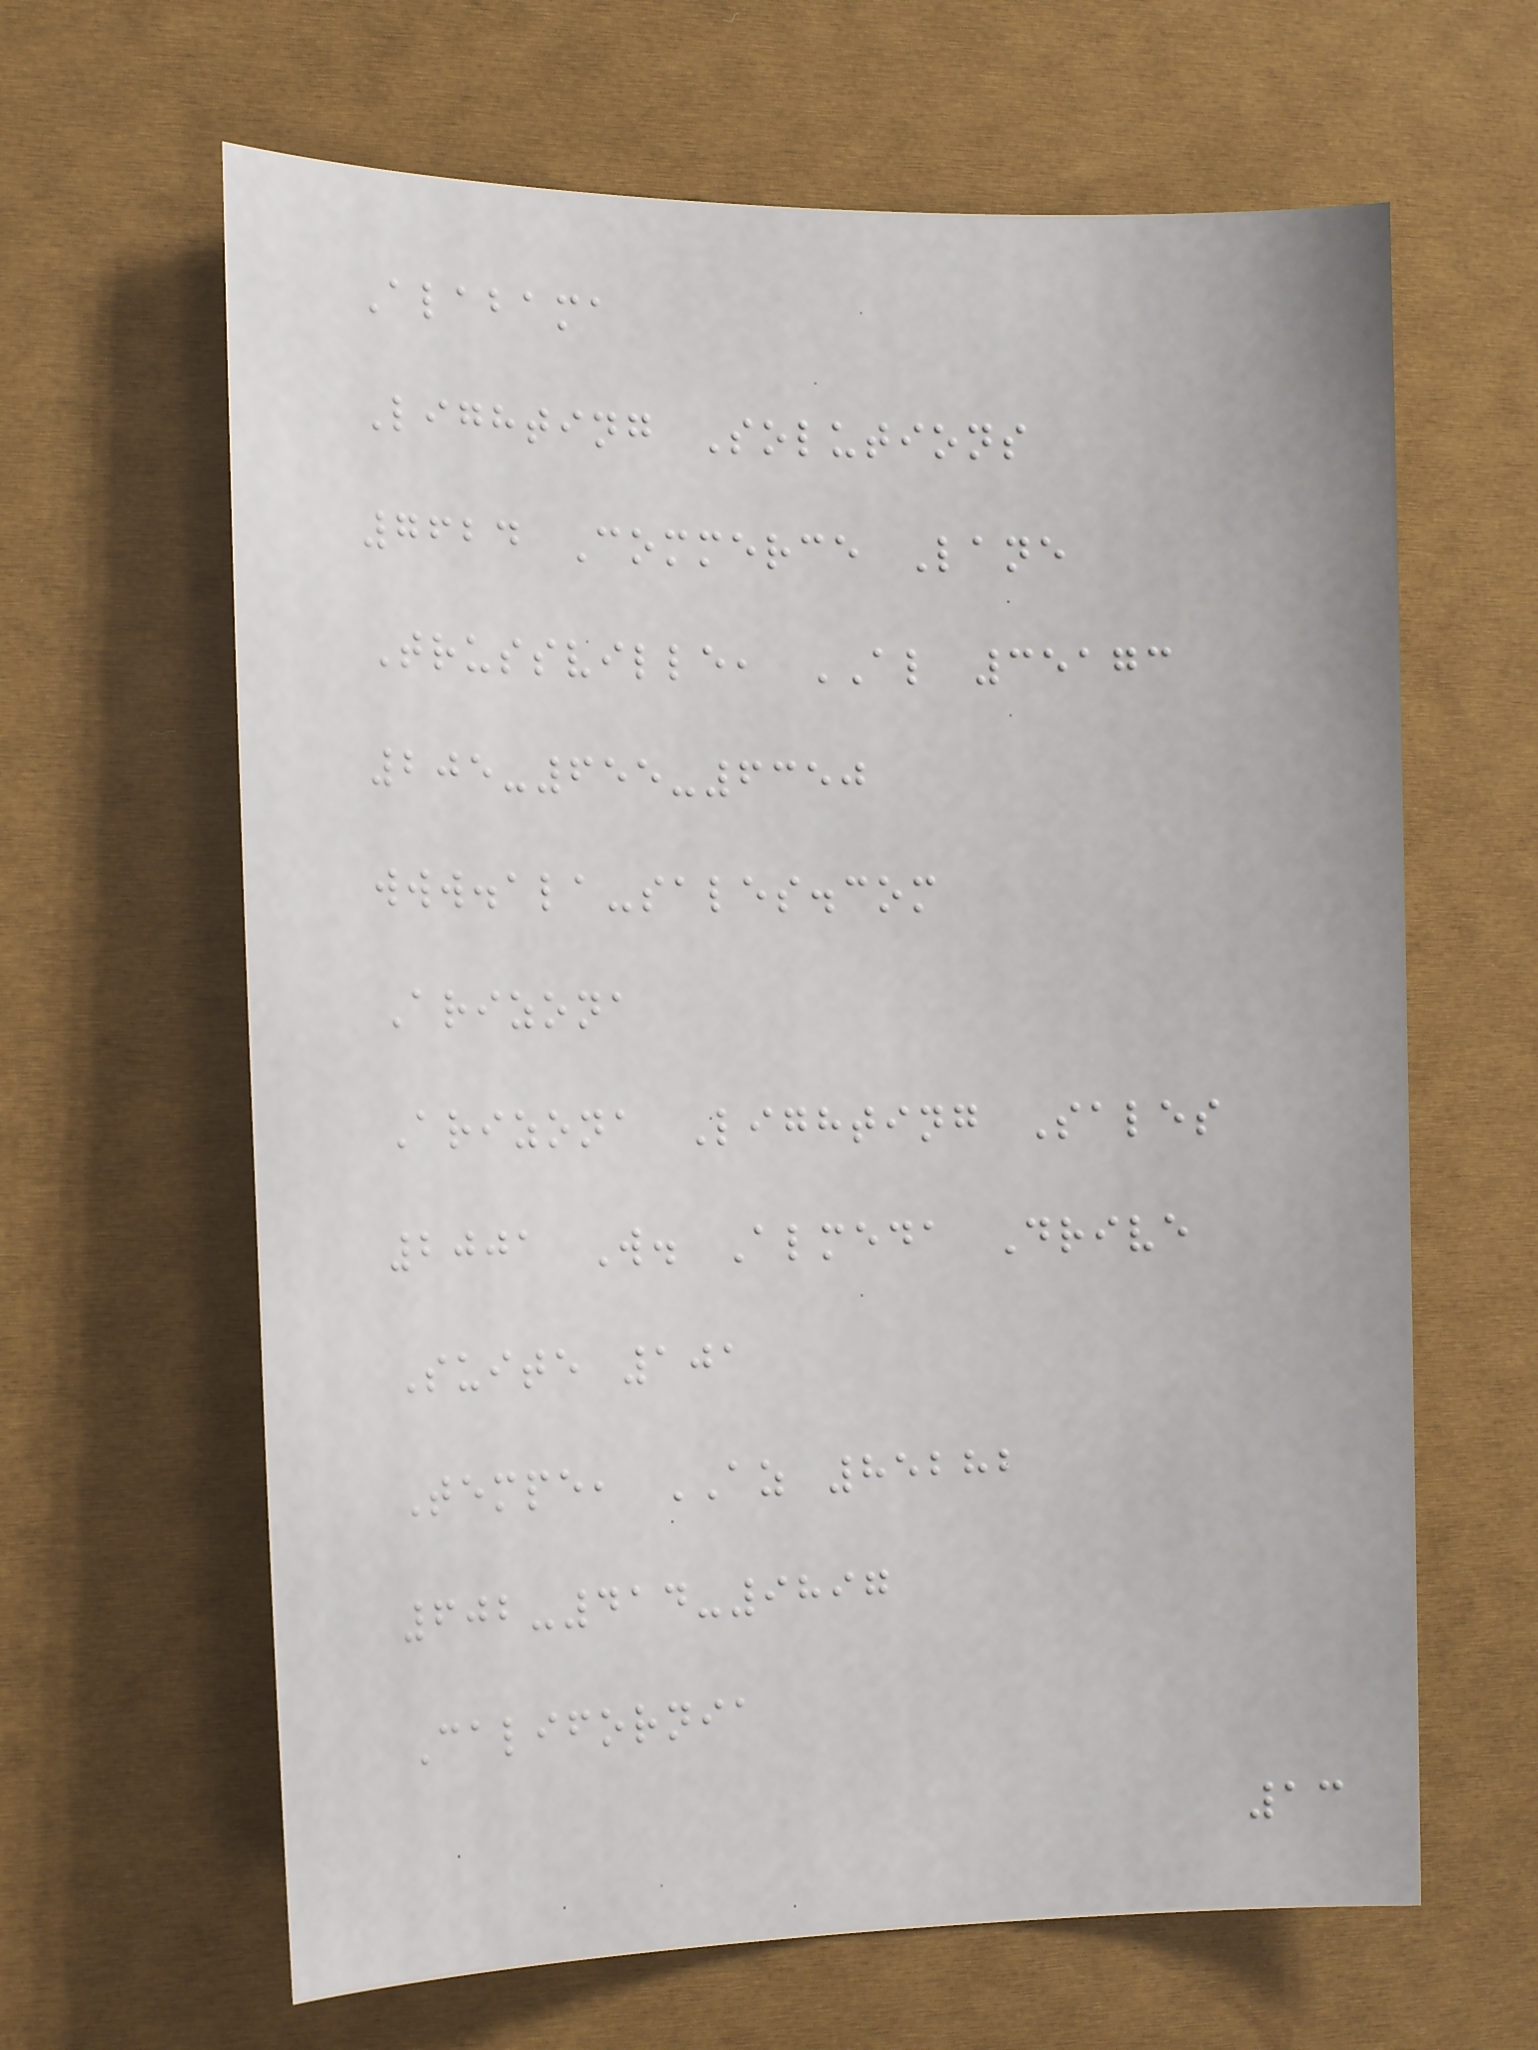Alabama
Lighting Solutions
7624 Commerce Lane
Trussville, AL 35173
205-655-6350
www.ala-sales.com
Arizona
Arizona Lighting Sales
2001 W. Almeda Drive
Suite 101
Tempe, AZ 85282
602-414-9897
California
13
